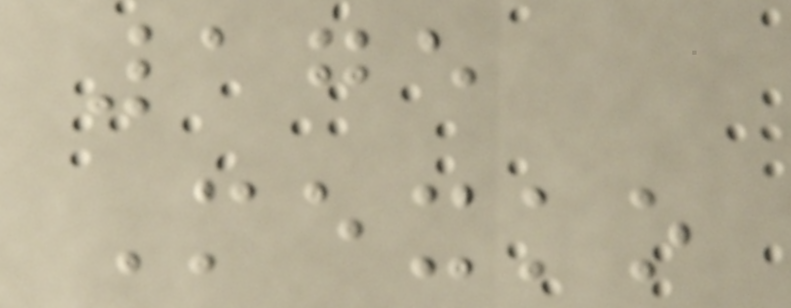175
Mexko
